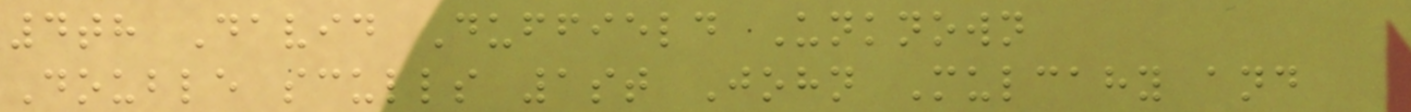4th David Duffield Unknown
Double sculls 1st John Mulcahy and
